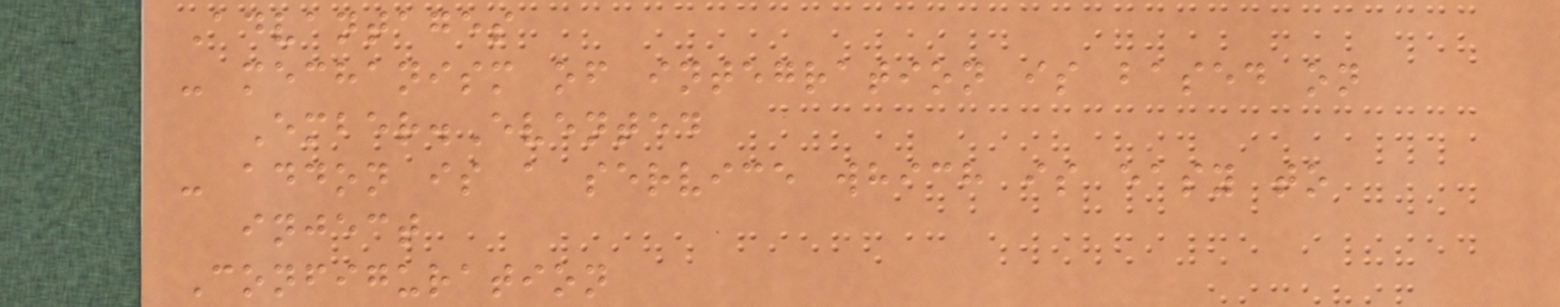Advantages
- mechanism of integration is based on
Ember.Evented
- addon is a service which is easy to
inject
Configuration
